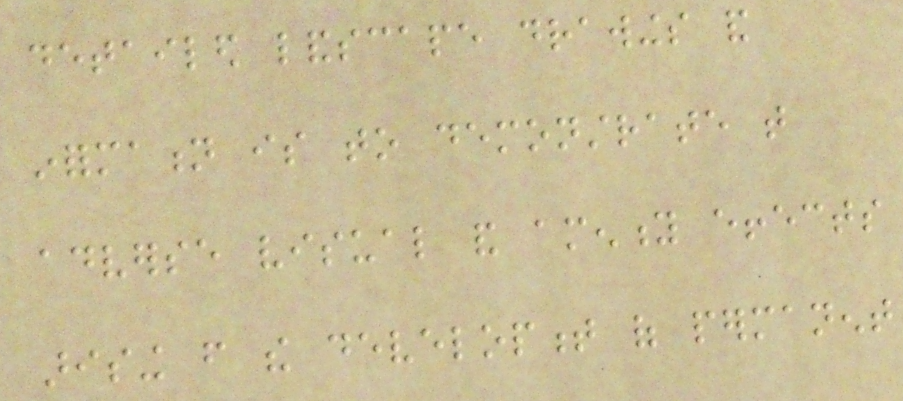detailed landscape drawings and
information is to demonstrate that
adverse visual and amenity effects
arising from the development of permanent
